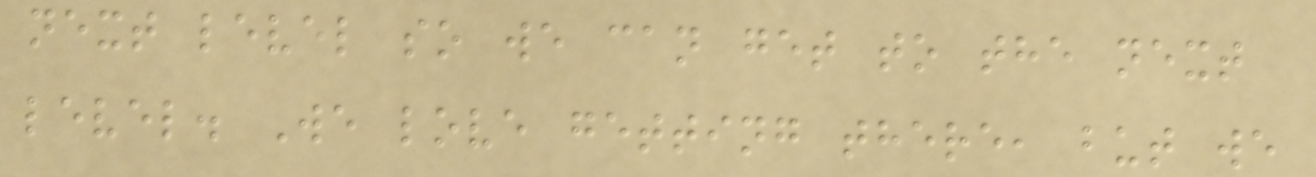next level so we can get to the next
level. We love getting there, but we
